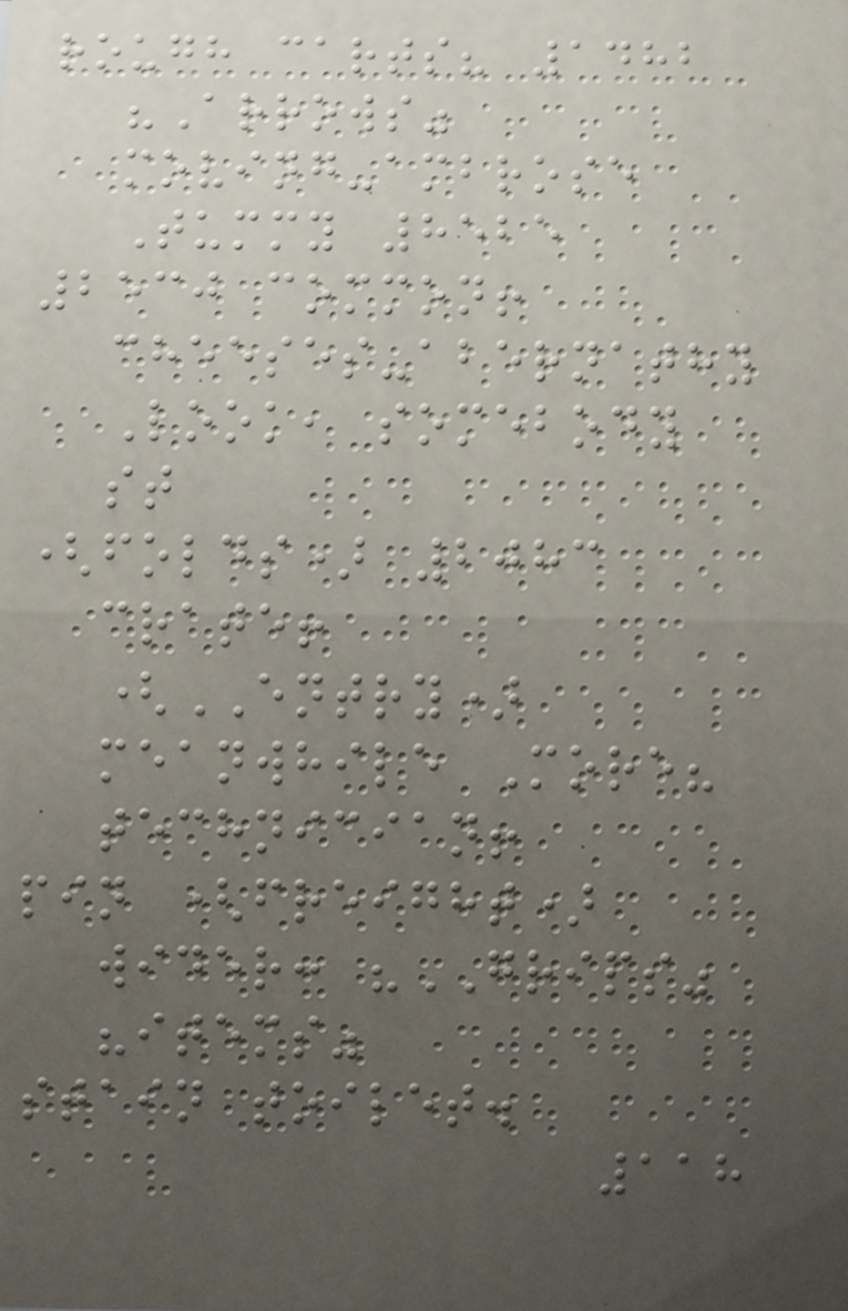rough carts? 1482
"Arrows"
moving-ambrose
Tummy 8525
2530 common!
cheeses-abernathy
Look, somebody
st
(folds) 2083
crate!
(ENTRY)
meanwhile More?
technician!
pin (freight)
wider: "GRIPS"
"items"
stain toilet.
118
